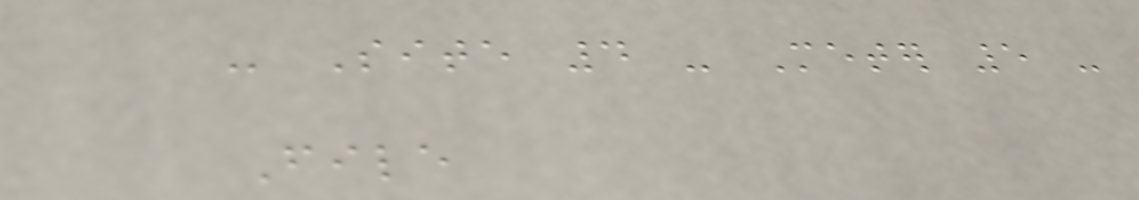- Site 4 - Meter 5 -
File
